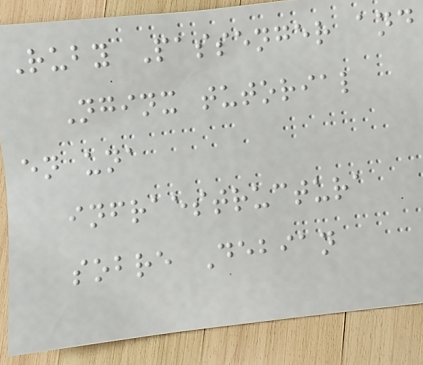Ruby Passenger and
Nginx tutorial
en una
infraestructura
sobre Debian
